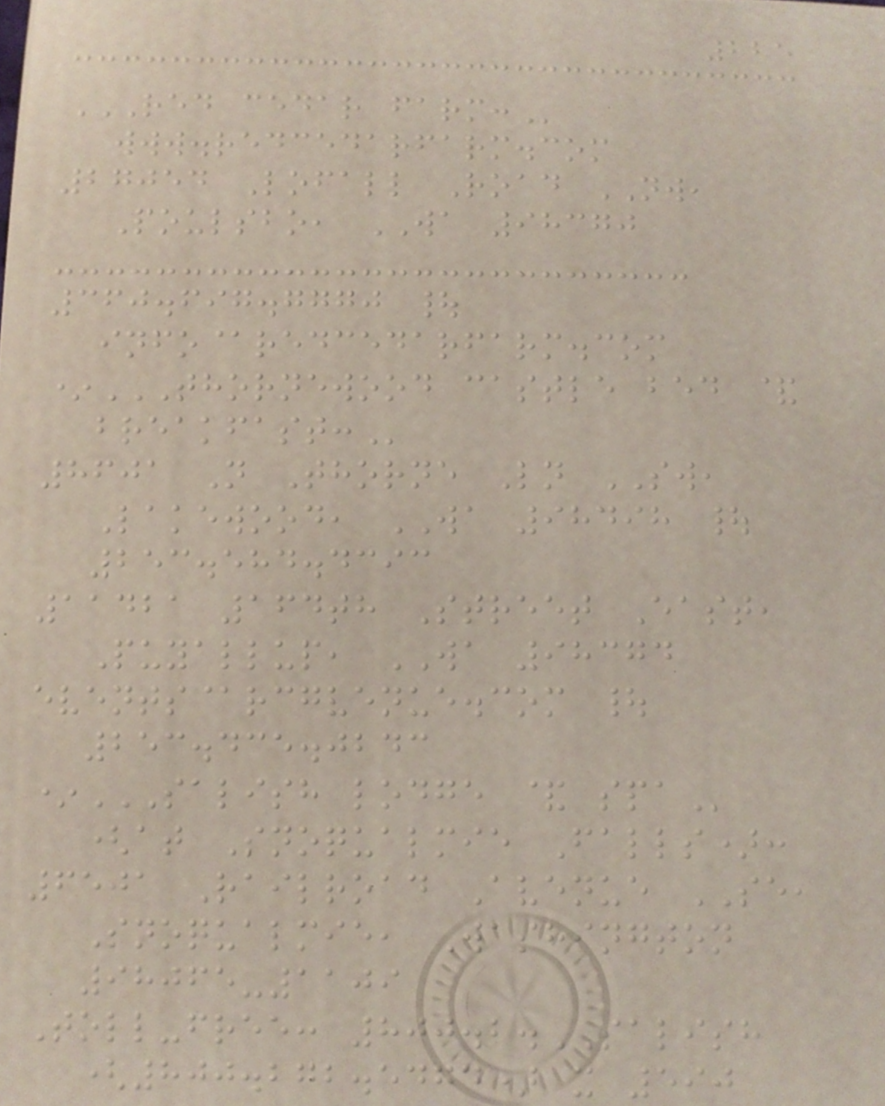225
RED CEDAR FARM:
www.redcedarfarm.com
27054 Lofall Road NW,
Poulsbo, WA 98370
360.697.7770 |
info@redcedarfarm.com
*THORNEWOOD CASTLE BED &
BREAKFAST:
8601 N Thorne Ln SW,
Lakewood, WA 98498 |
253.584.4393
11421 164th Street East,
Puyallup, WA 98374
events@rcgvenue.com |
253.435.0243
*SALISH LODGE & SPA
(at Snoqualmie Falls):
6501 Railroad Avenue SE,
Snoqualmie, Washington
98065-1109
Toll-free: 800.2.SALISH
(800.272.5474) x 590
